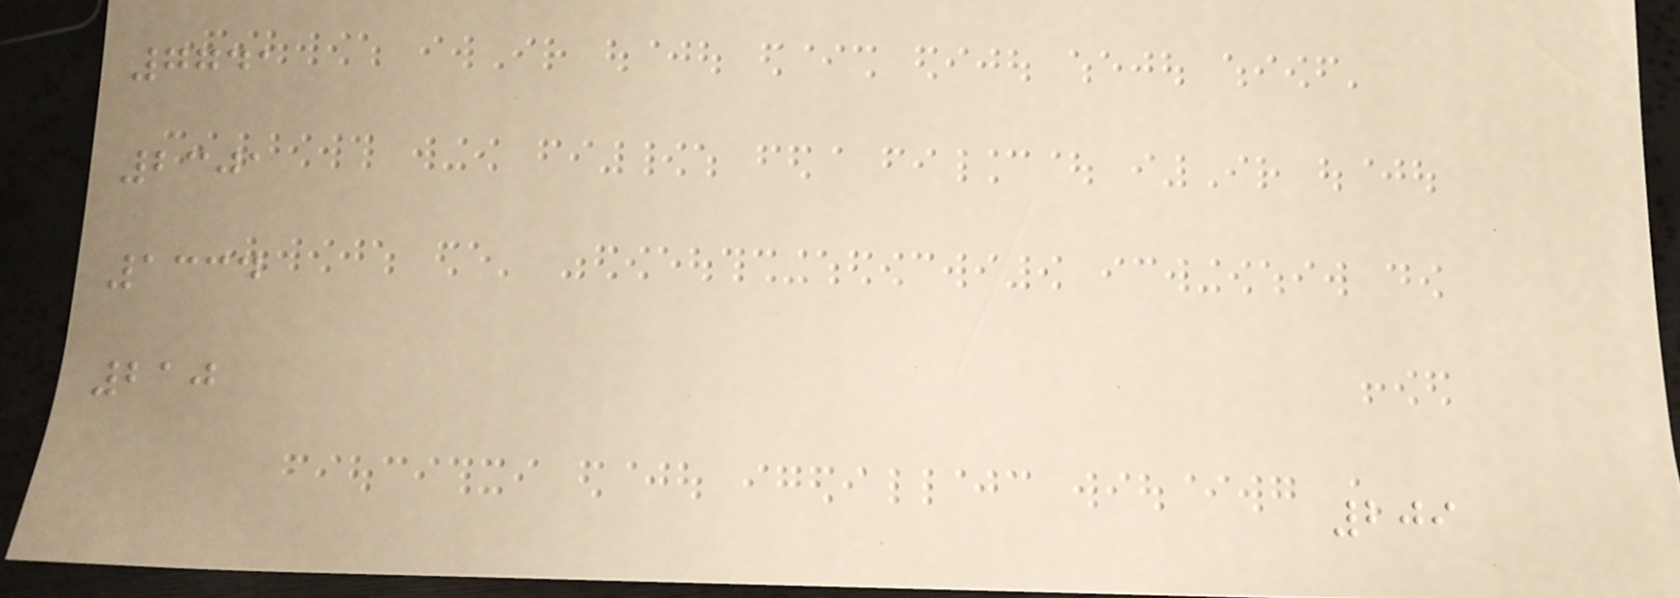7741
2301
1334
210
209
